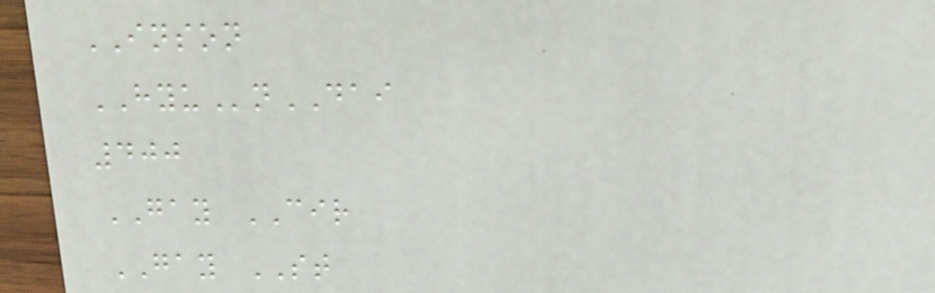INSON
HYUnDAI
400
GAY CIR
GAY ST
